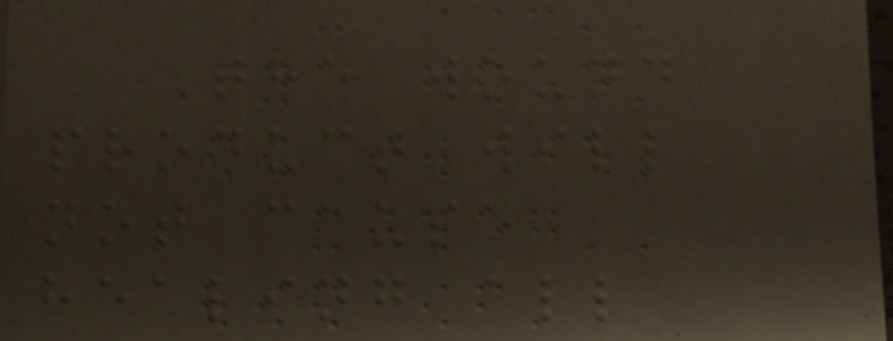The wound
product will
not cause
healing all
